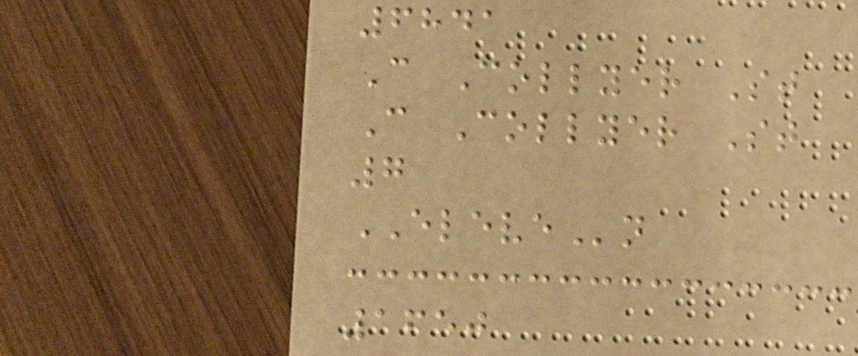6841
C Collyer St
C Collyer St
7
ELEVEn
1650
